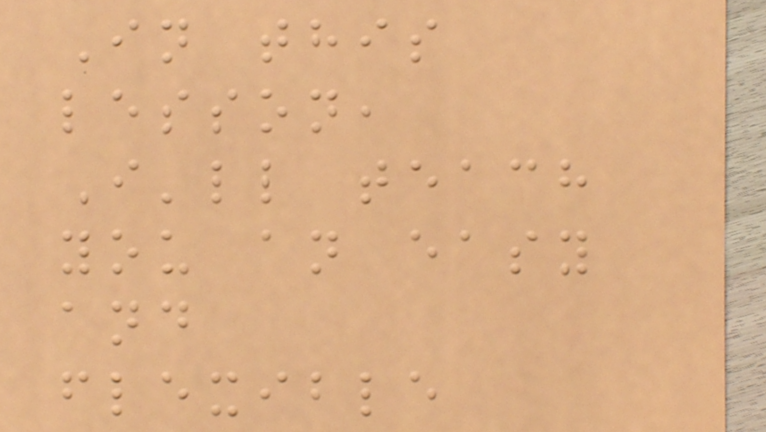In this
lesson,
I'll teach
you an easy
and
flexible
